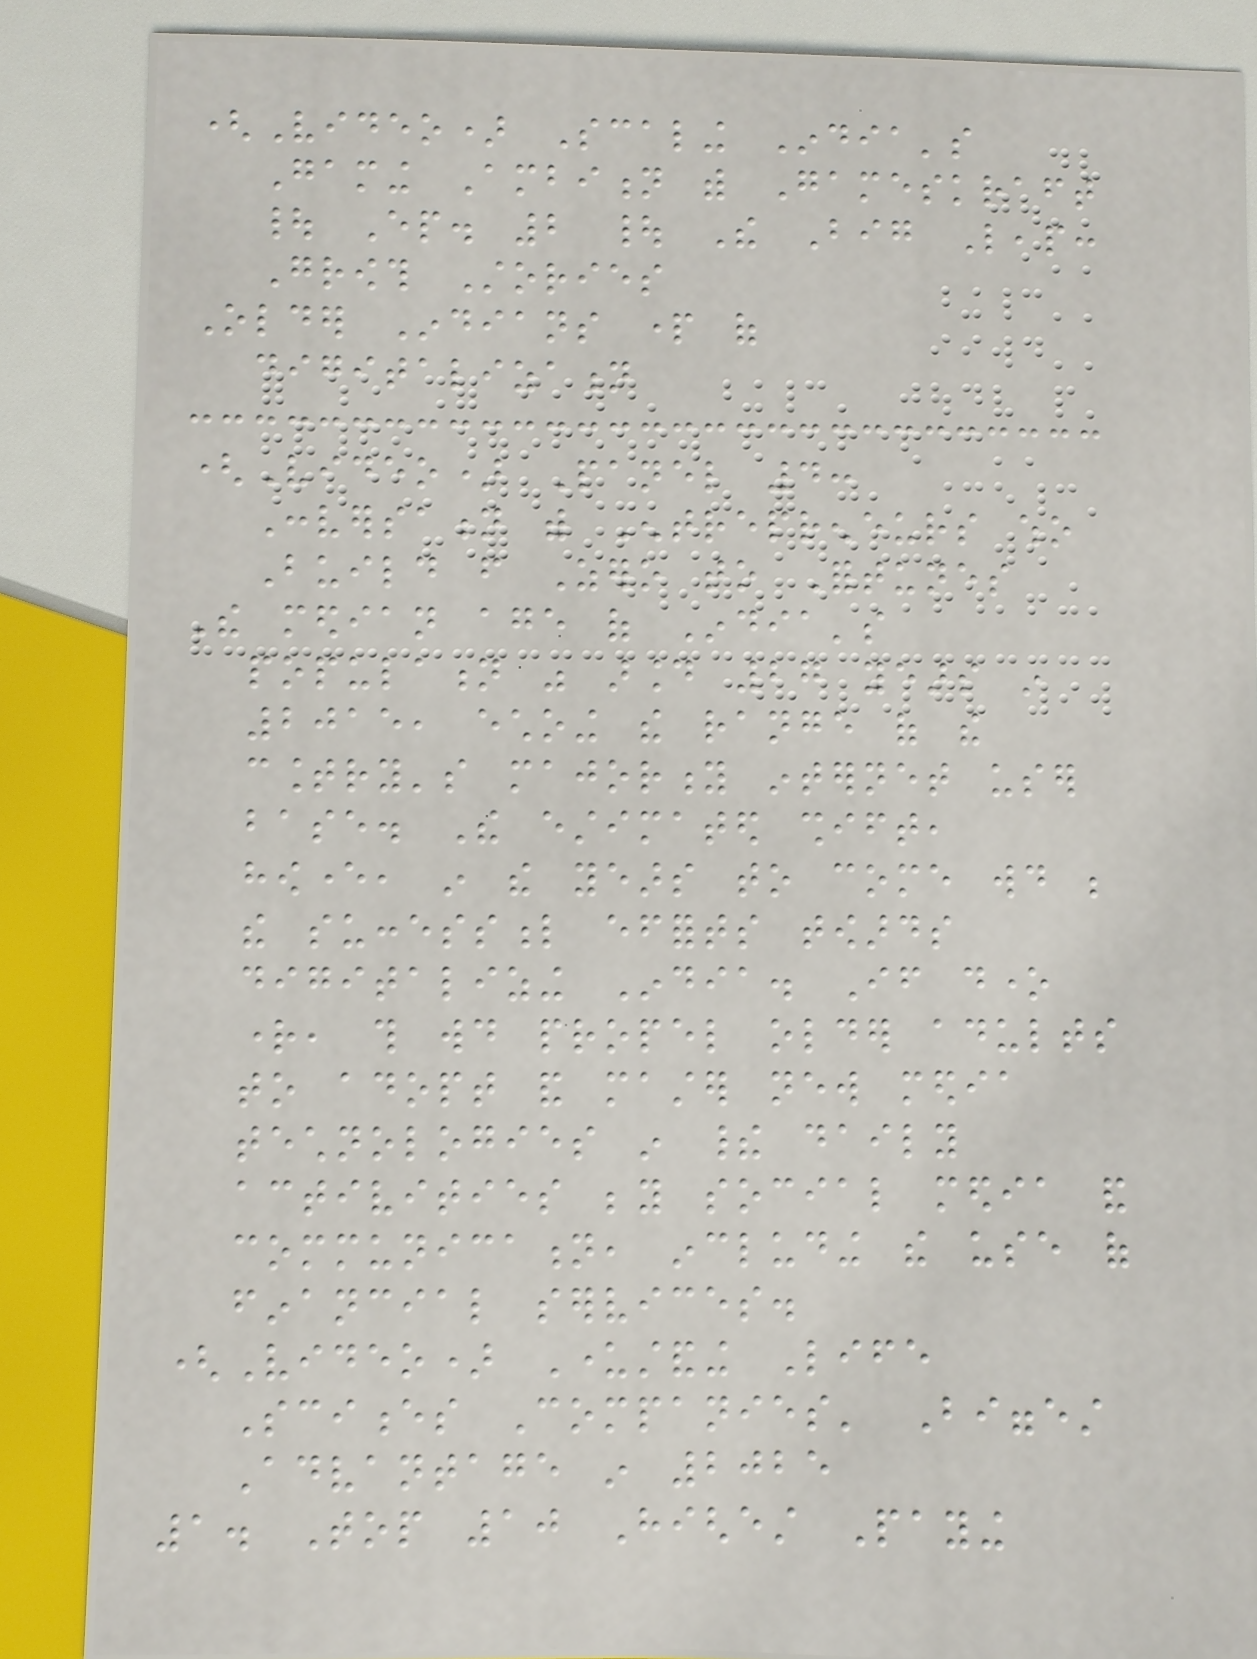(Video) Scaling India's
Gaming Ambition with Gameskraft
| Ep. 2 | The Big Leap:
Growth Stories
Older Indians part of
digitalization
(Video) Panel 4:
Conversation with Entrepreneurs who
Build from Zero to Fortunes
The median age of India's
population was around 27 years in
2015, echoing the range of the
country's majority internet user
base. The estimated shift,
however, in the years to come would be
the successful efforts towards
digitalizing India. If done
right, this would propel older adults
to adopt and master new media
technologies in their daily
activities beyond social media and
communication, including the use of
financial services.
(Video) Understanding Life
Sciences Companies' Biggest
Advantage in 2025
1. Top 10 Highest Paying
